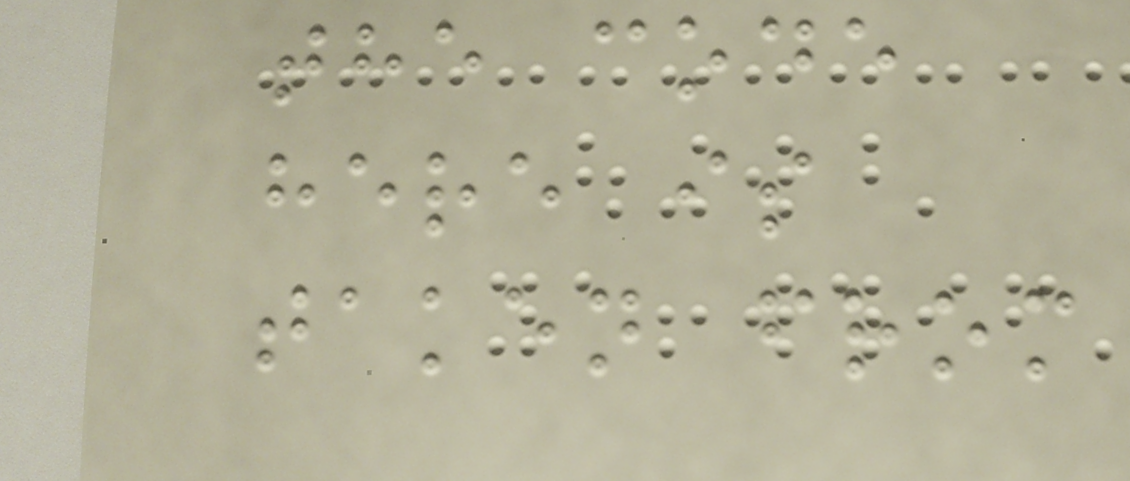the code
here is
taken from
